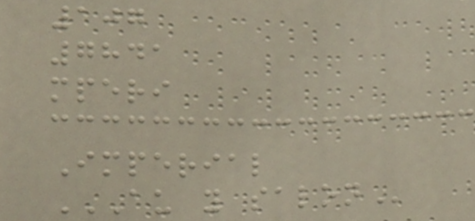107
7841
mperi
Imperial
AU Y SALON
